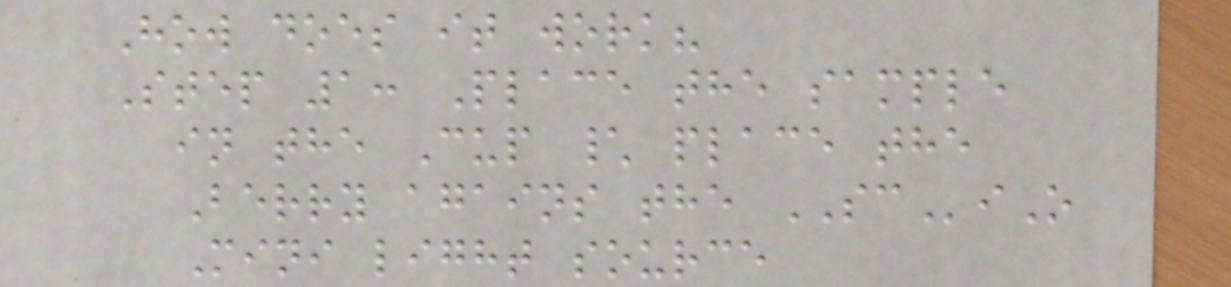How does it work?
Step 1: Place the sample
in the Cup \ place the
Berry agains the SCiO
Mini light source
